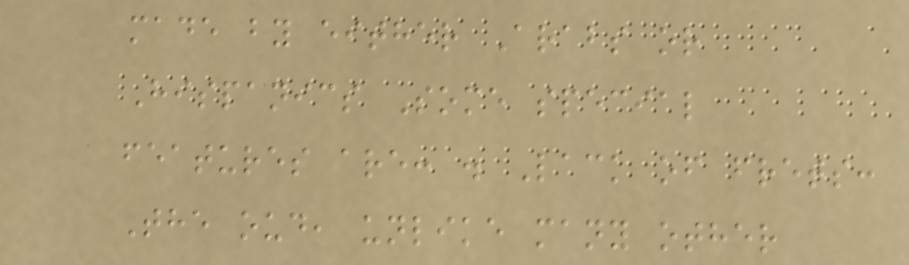made by either Arabs or
Hispanics Some special
features are: . Lack of frets:
The oud, unlike many other
